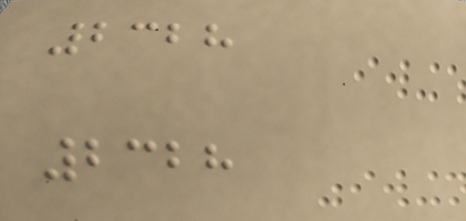2328
2328
